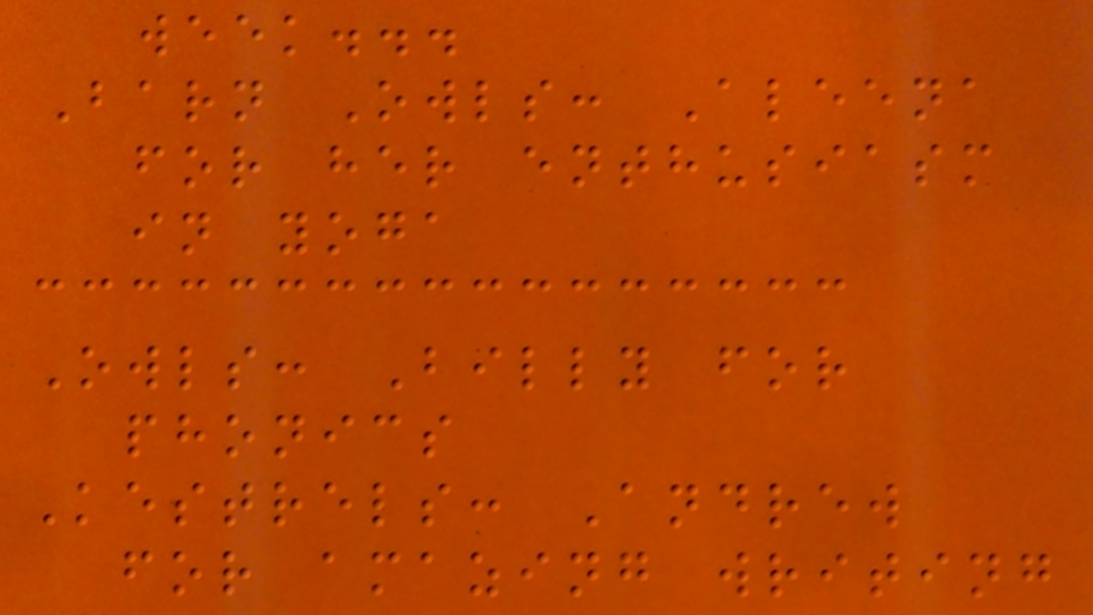week...
Barn Owls: Aleena
for her enthusiasm
in yoga
Owls: Billy for
phonics
Kestrels: Andrew
for amazing writing
